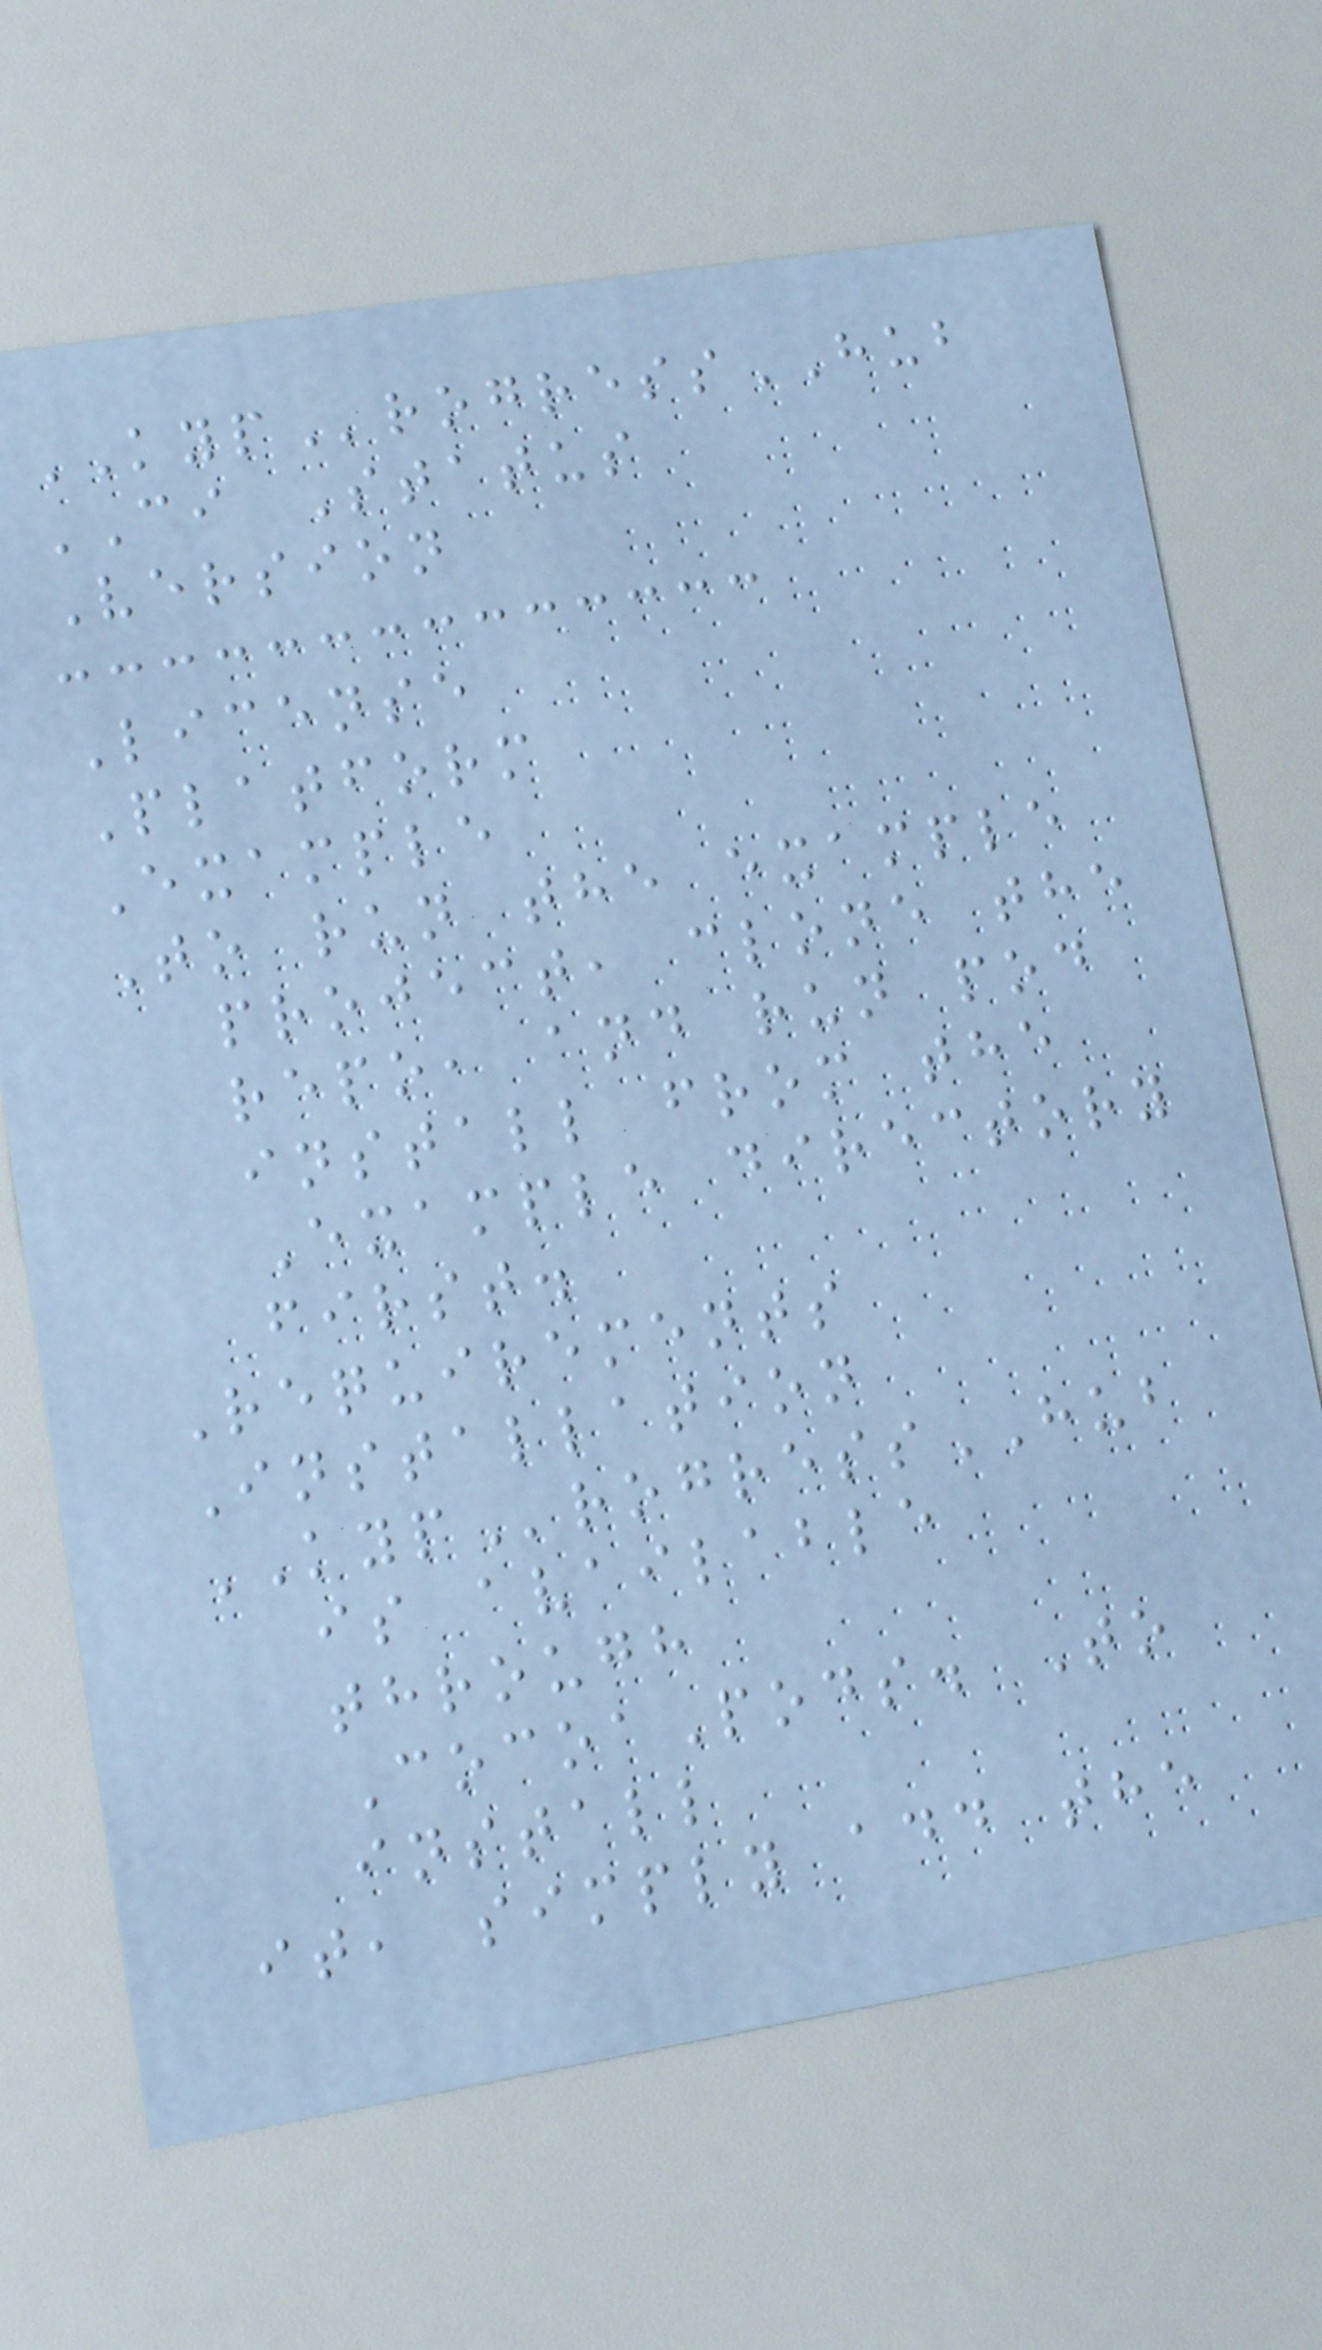KYProgressHUB
CI Status
Version
License
Platform
Example
To run the example
project, clone the
repo, and run pod
install from the
Example directory
first.
Requirements
Installation
KYProgressHUB
is available
through
CocoaPods. To
install
it, simply add the
